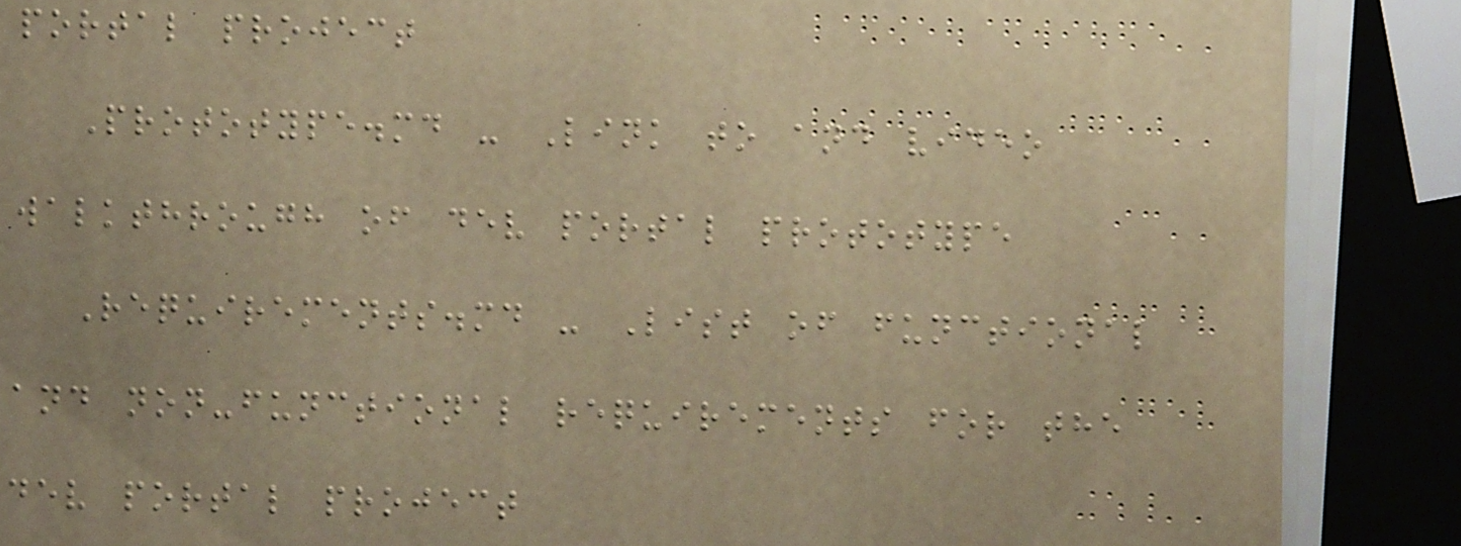portal project
Prototype.md - Link to and video
walkthrough of dev portal prototype
Requirements.md - List of functional
and non-functional requirements for the
dev portal project
